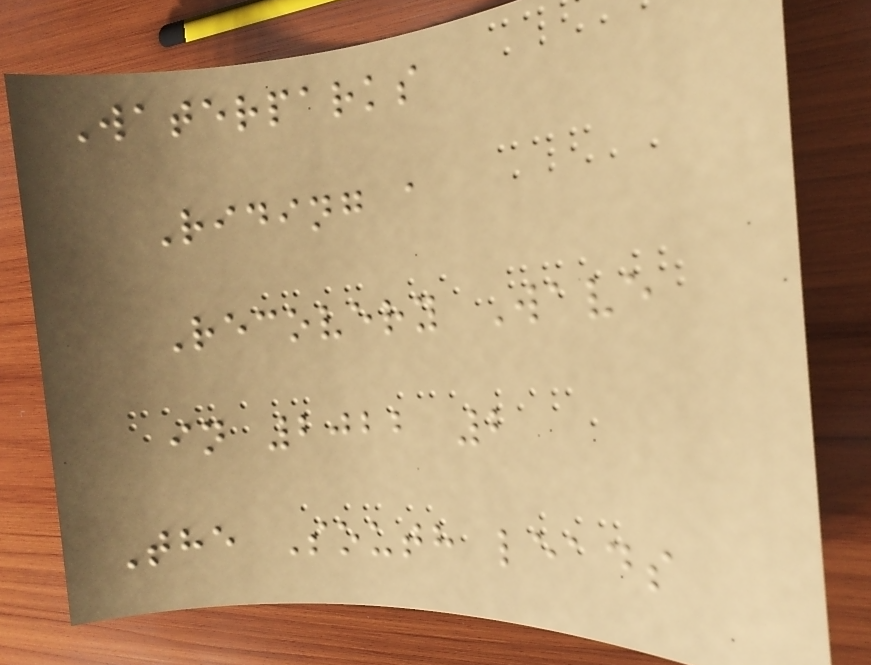Waterparks
Riding a
Recovery Wave
in 2022 2
The South leads
